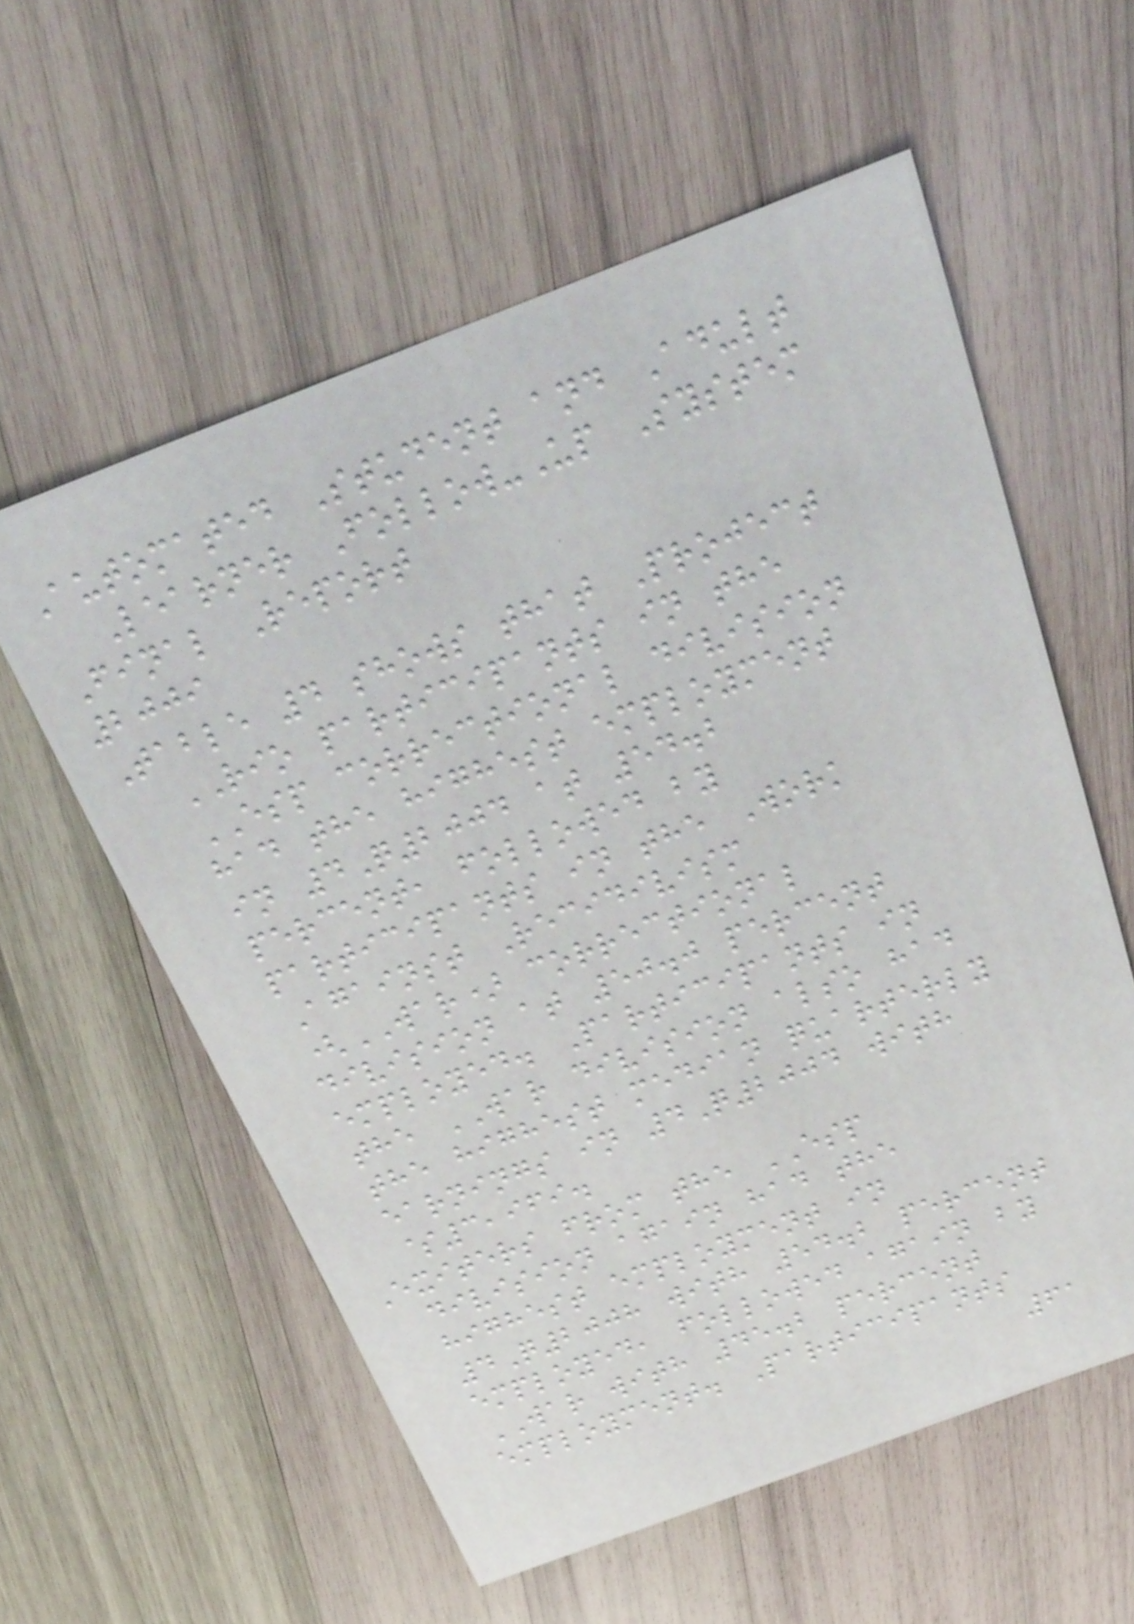Automated Student and Adult
Learner Follow-Up System
Final Report
2009
Table 4 shows that Project
RIO participants in the
ESP correctional division
had the highest employment
in 4Q2004 at 54.2
percent, followed by
participants in the Work
Against Recidivism
(WAR) correctional
division at 50.0 percent
employed. Participants in
the WAR division also had
the highest median quarterly
earnings in 4Q2004 with
$3,969.
Exiters from the ESP
division again had the
highest employment in
4Q2008 with 54.2 percent
employed, followed again by
WAR with 45.2 percent
employment. Participants
61
